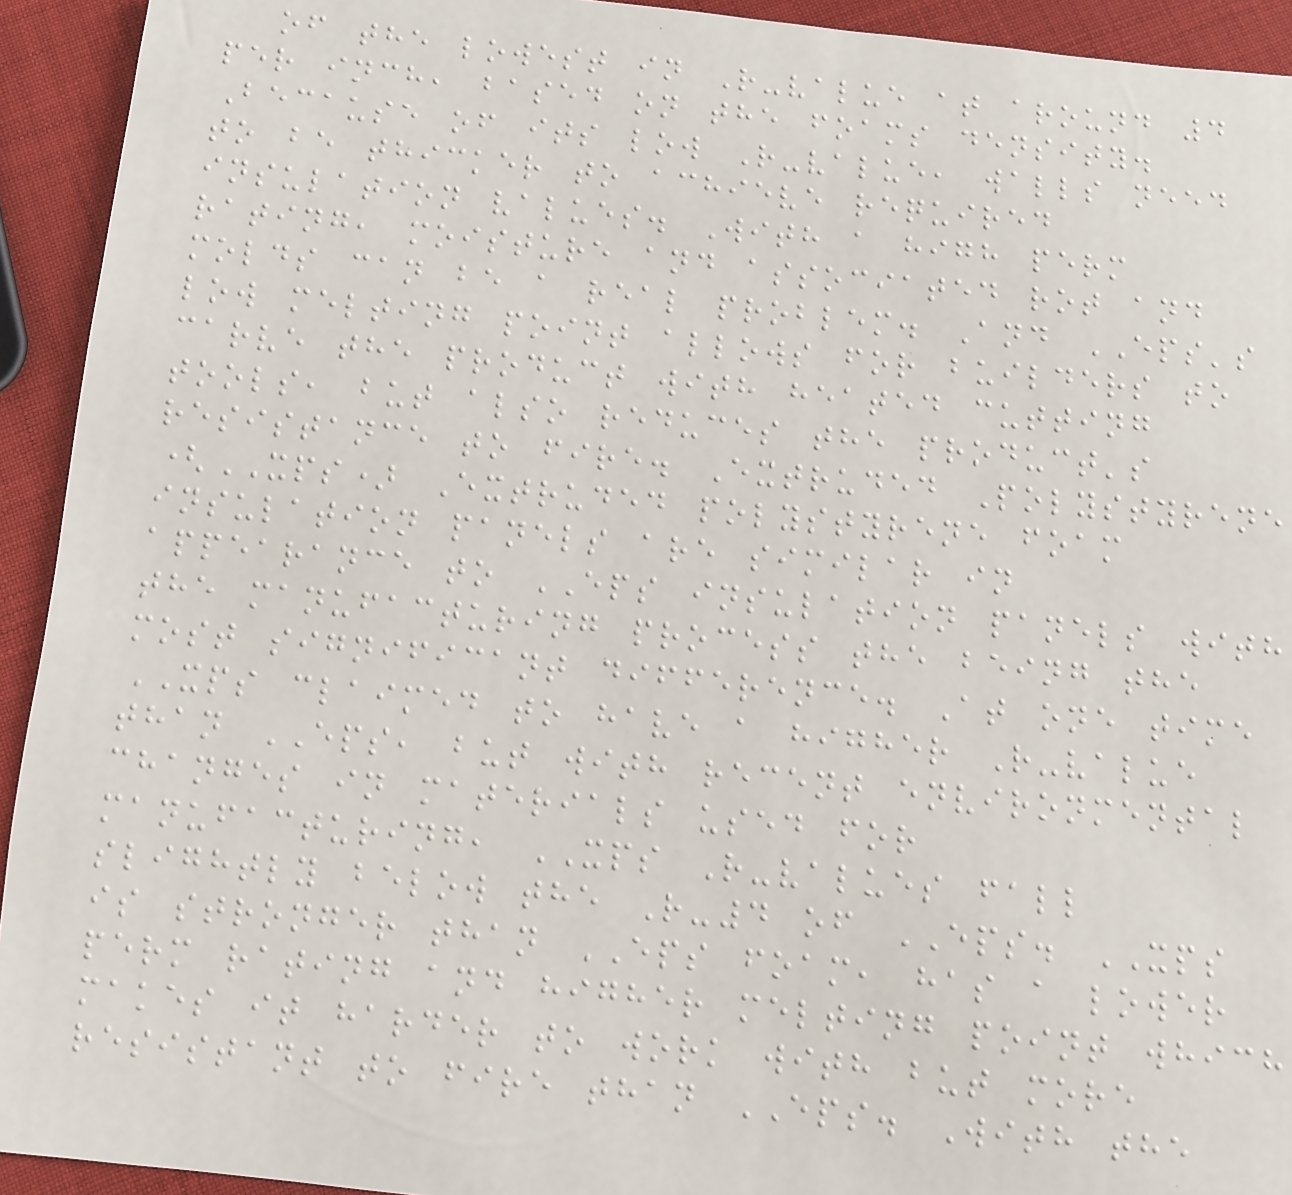of the lowest in R-value at around 4
per inch, based on the foams density.
Because of its low R-value, walls need
to be thicker to achieve required
insulation values. With a high perm
rating, moisture and associated rot and
molds can be a real problem. And EPS's
low melting point allows for builders to
carve the product with heated cutting
tools, but also reduces the product's
resistance to fire. Extruded Polystyrene
(XPS) Extruded polystyrene foam
insulation panels are similar in
appearance to EPS insulation panels with
the manufacturing process the being the
most significant difference. At one time
XPS claimed to have a higher R-value
than EPS, but with recent environmental
changes in materials used for
manufacturing, XPS R-values fall
slightly below the R-4 of EPS. XPS
is stronger than EPS foam, has a lower
perm rating and higher melting point which
makes it harder to work with but more
resistant to fire than EPS. With the
